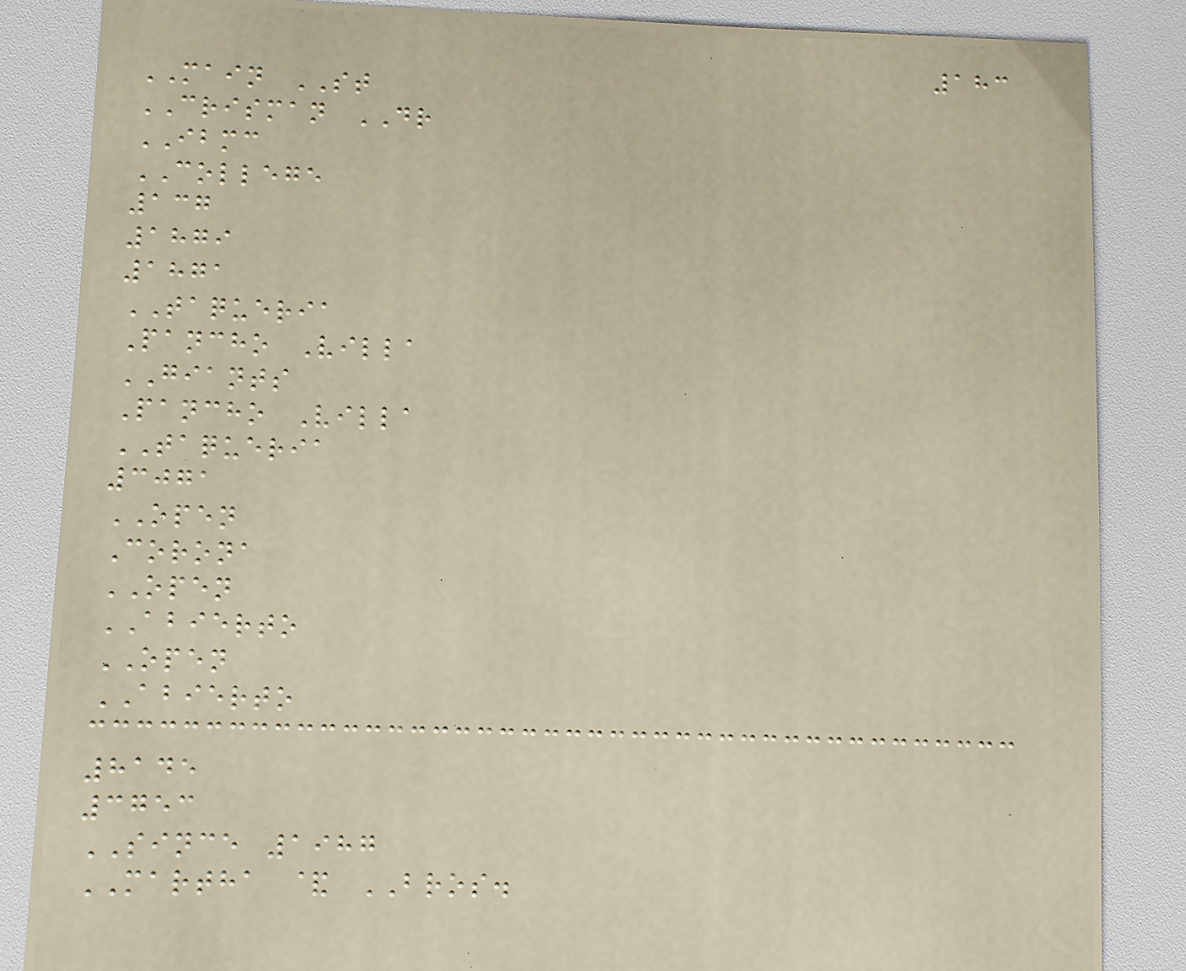183
MAIN ST
CRISMAN DR
IBMC
COLLEGE
137
1879
1871
TAQUERIA
Pancho Villa
GIANTS
Pancho Villa
TAQUERIA
3071
OPEN
Corona
OPEN
ABIERTO
OPEN
ABIERTO
8145
3753
SINCE 1987
MARTHA & BROS.
